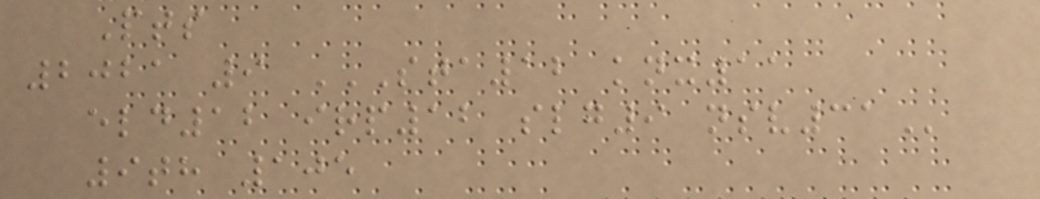Pts
2021 9 STA12 KNX11
ELD12 IRP12 SLG9 NSV31
9th 105
